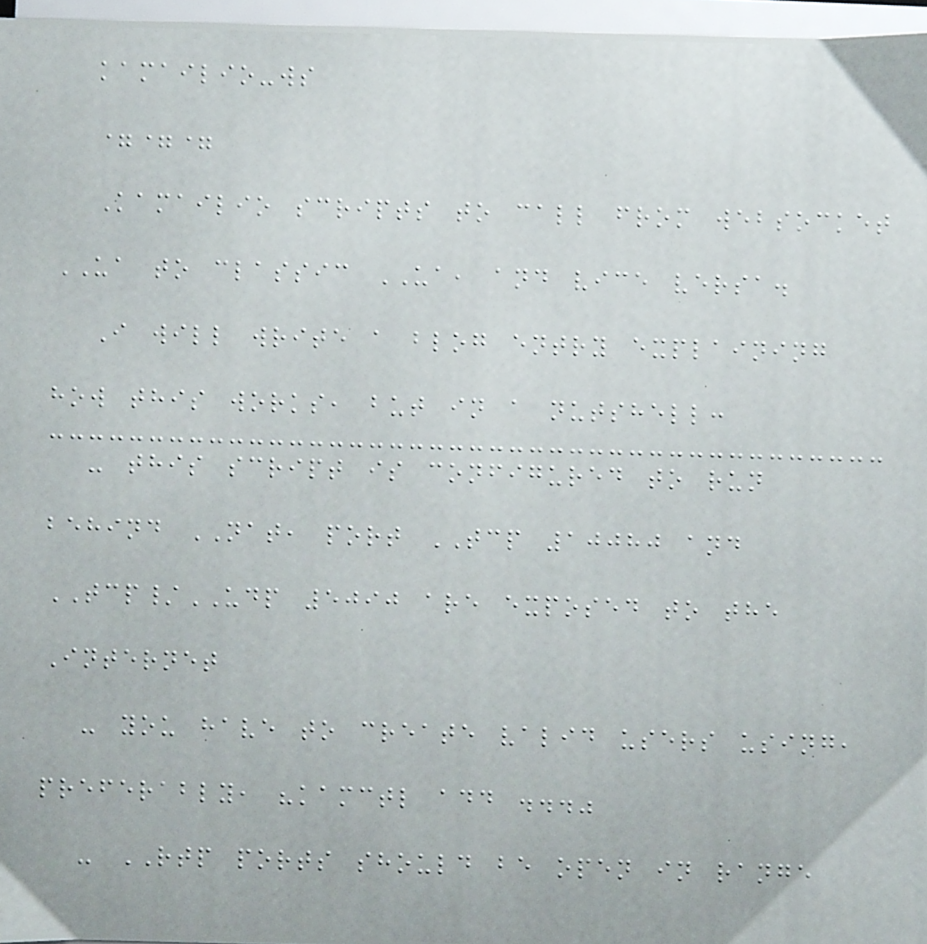kamailio-ws
===
Kamailio scripts to call from websocket
UA to classic UA, and vice versa.
I will write a blog entry explaining
how this works, but in a nutshell:
- this script is configured to run
behind NAT, port TCP 10080 and
TCP/UDP 5090 are exposed to the
Internet
- you have to create valid users using,
preferably, "kamctl add ..."
- RTP ports should be open in range
